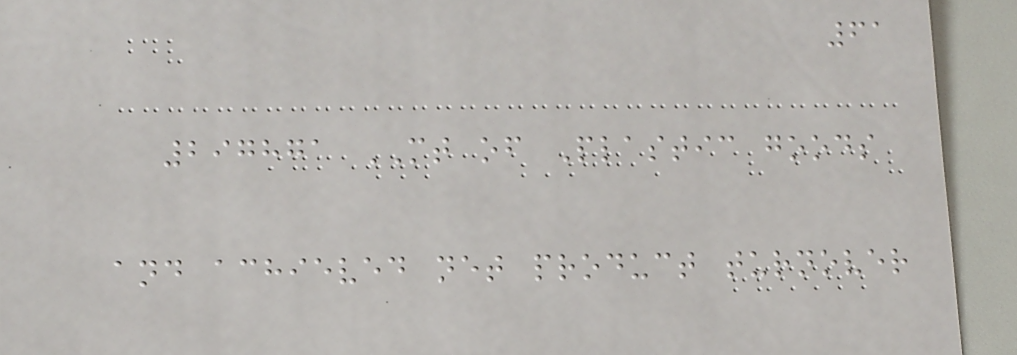61
297871 MT of Plastic goods
and achieved net product turnover
